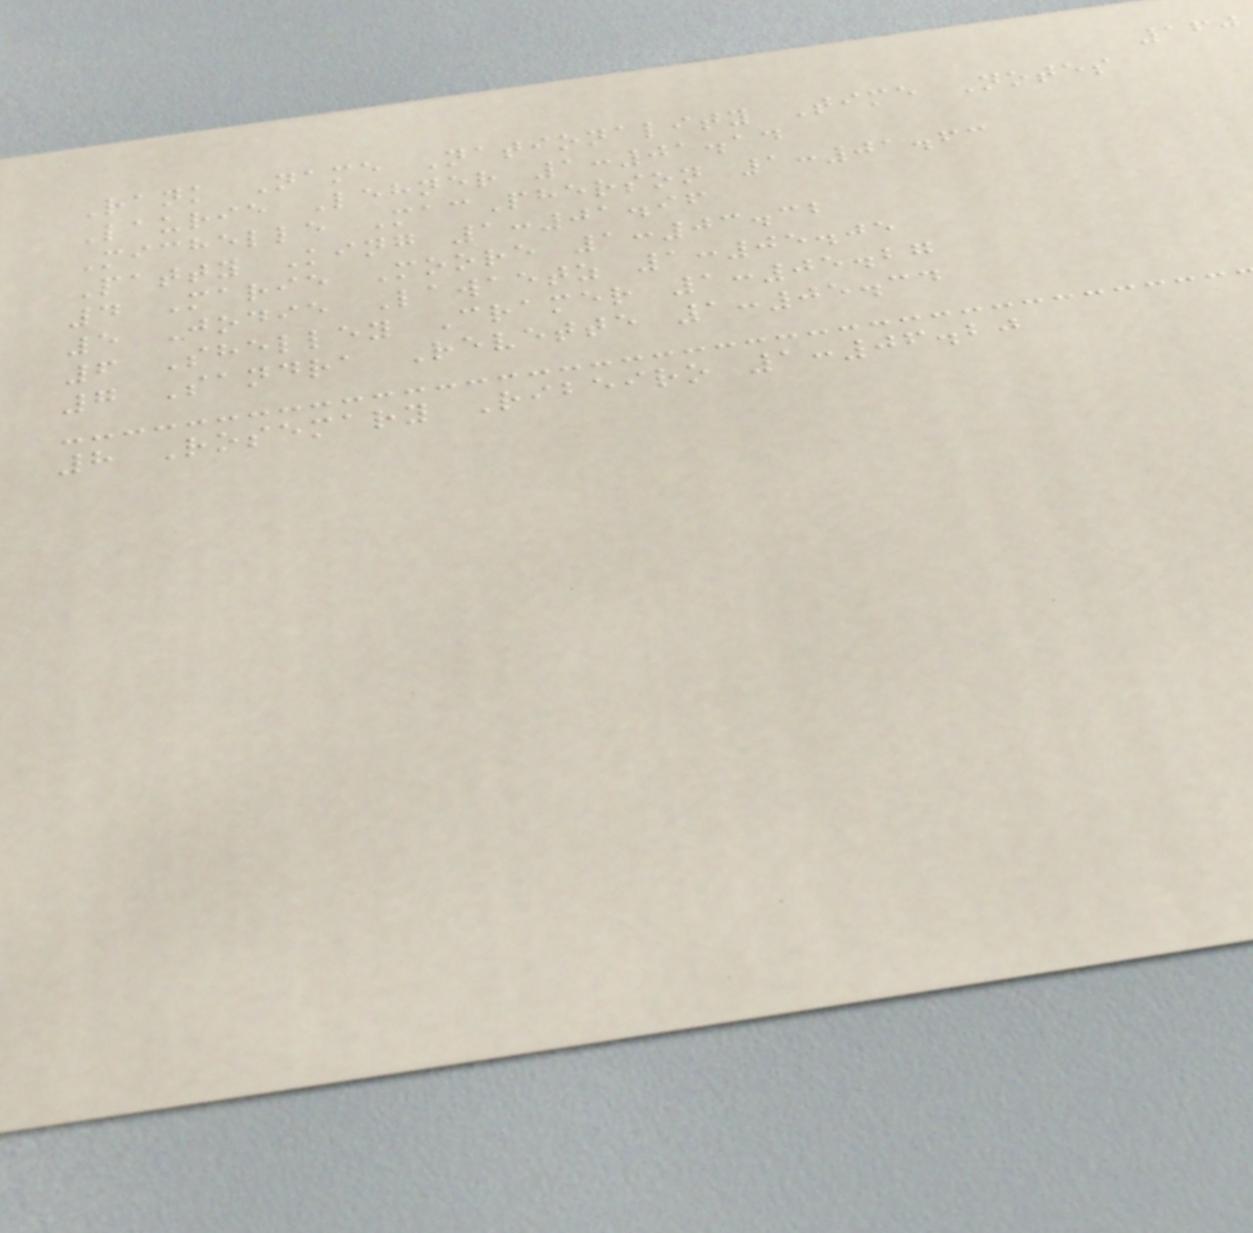160
Rank Name Nationality Time Notes
Laurie Lehner 1:01.14
Michelle MacPherson 1:01.63
Patty King 1:01.96
4 Marie Moore 1:03.32
5 Jodie Lawaetz 1:05.05
6 Shelley Cramer 1:05.27
7 Sandra Revette 1:05.34
8 Rosemary Ribeiro 1:06.20
